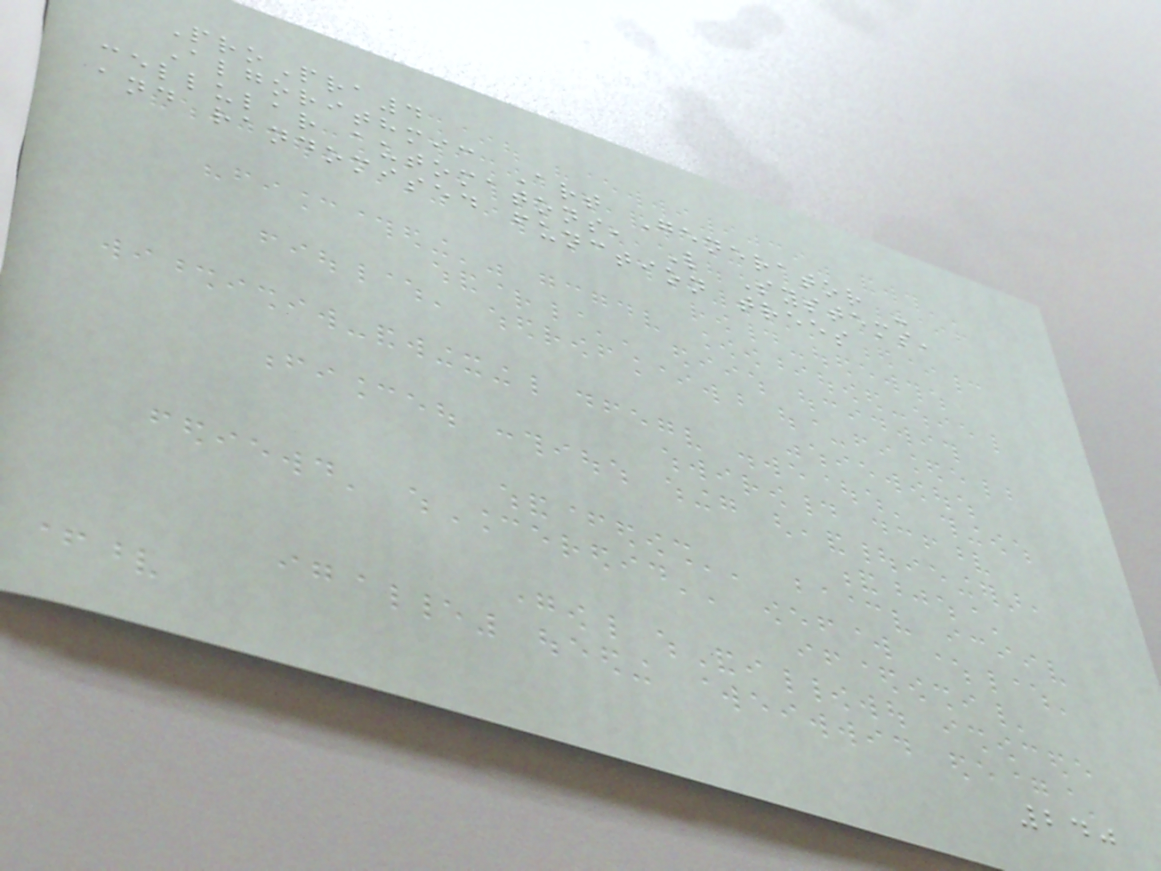ProPra4
Algorithmic Art Generator -
cellular automatons, L Systems,
and randomised function trees
240
